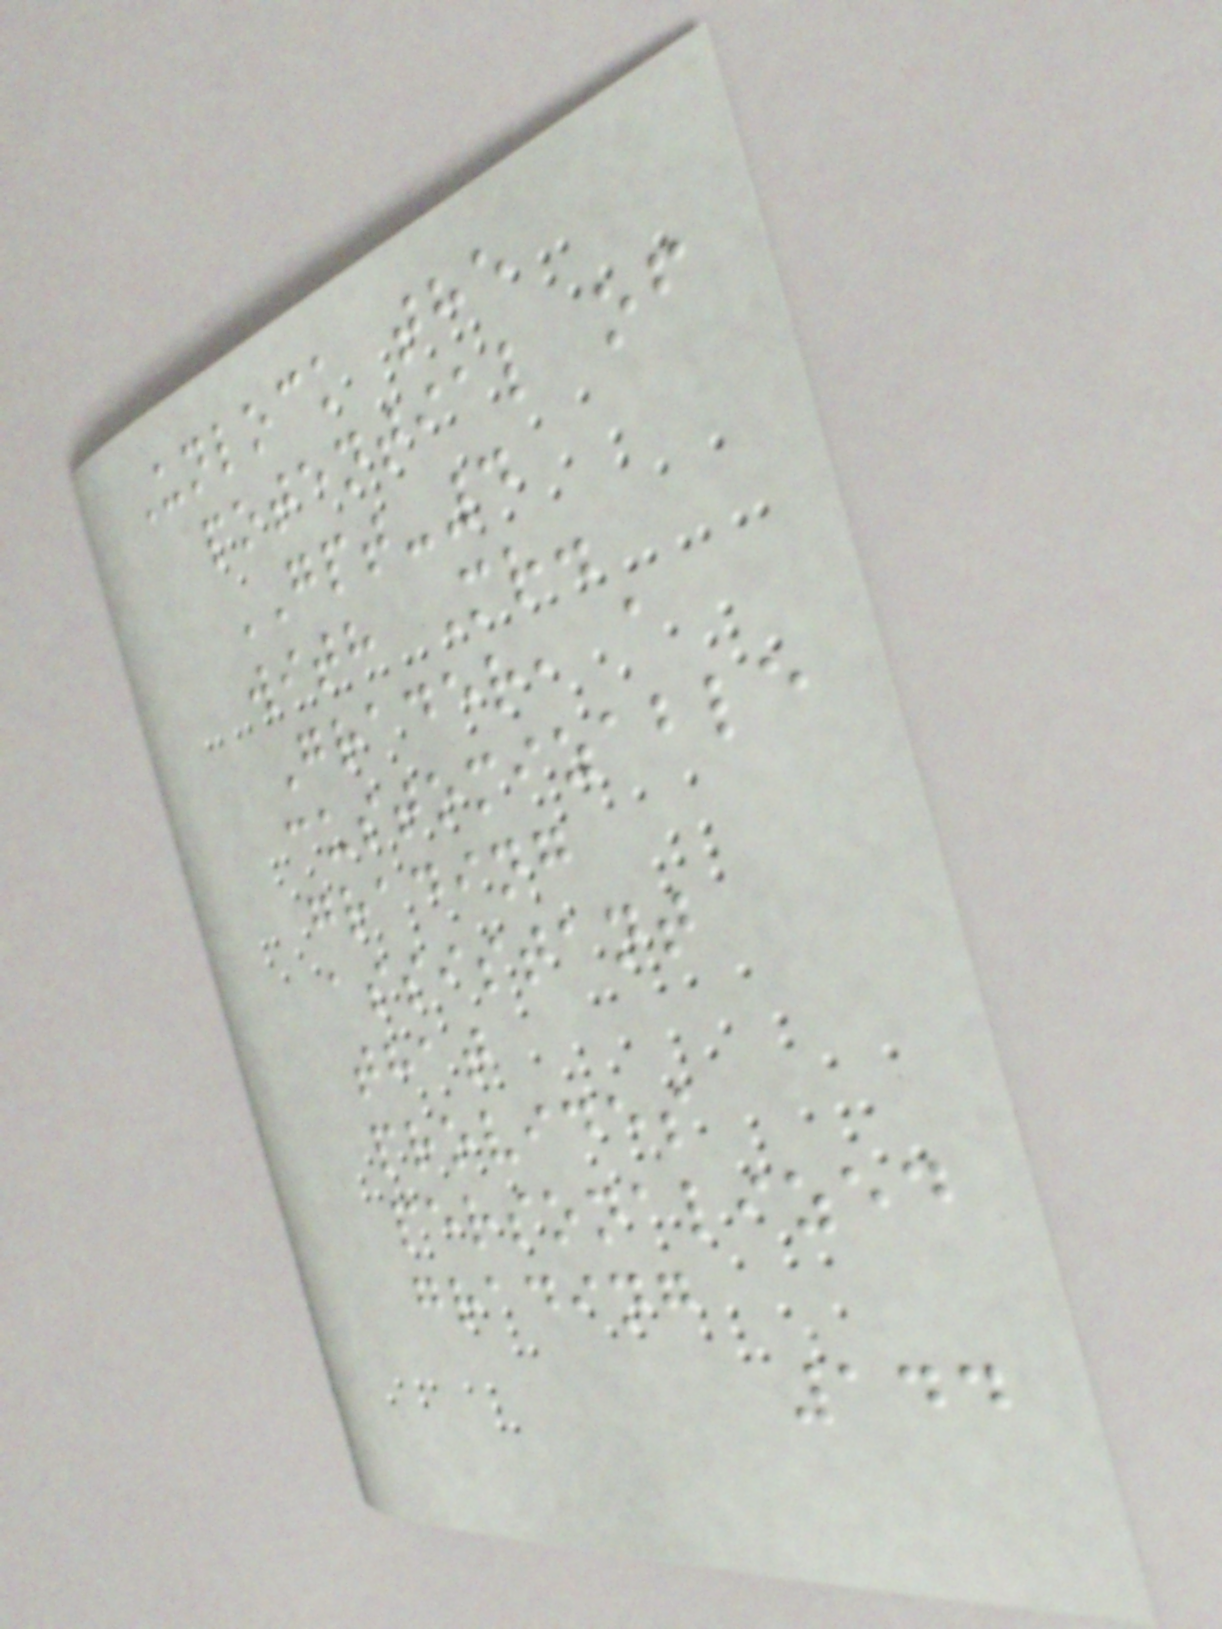Unlock the
potential of
GPT-4
with Mr.
Grader, a
customizable
grading
assistant
that
provides
personalized
grading
144
